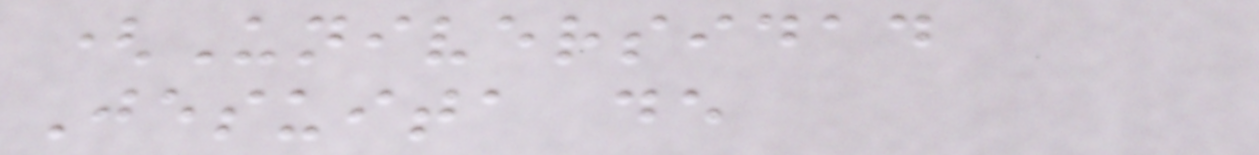(Universidad
Jesuita de
